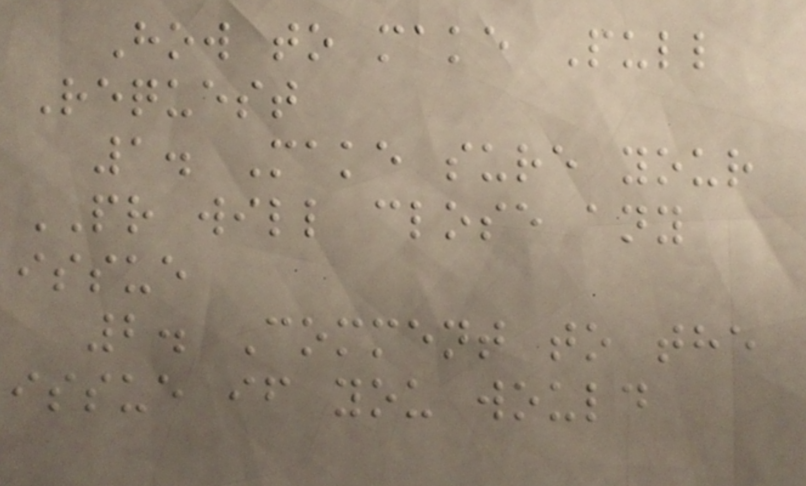How to make Pull
Request
1. Make sure your
PR will close any
issue
2. Comment to the
issue if you would
